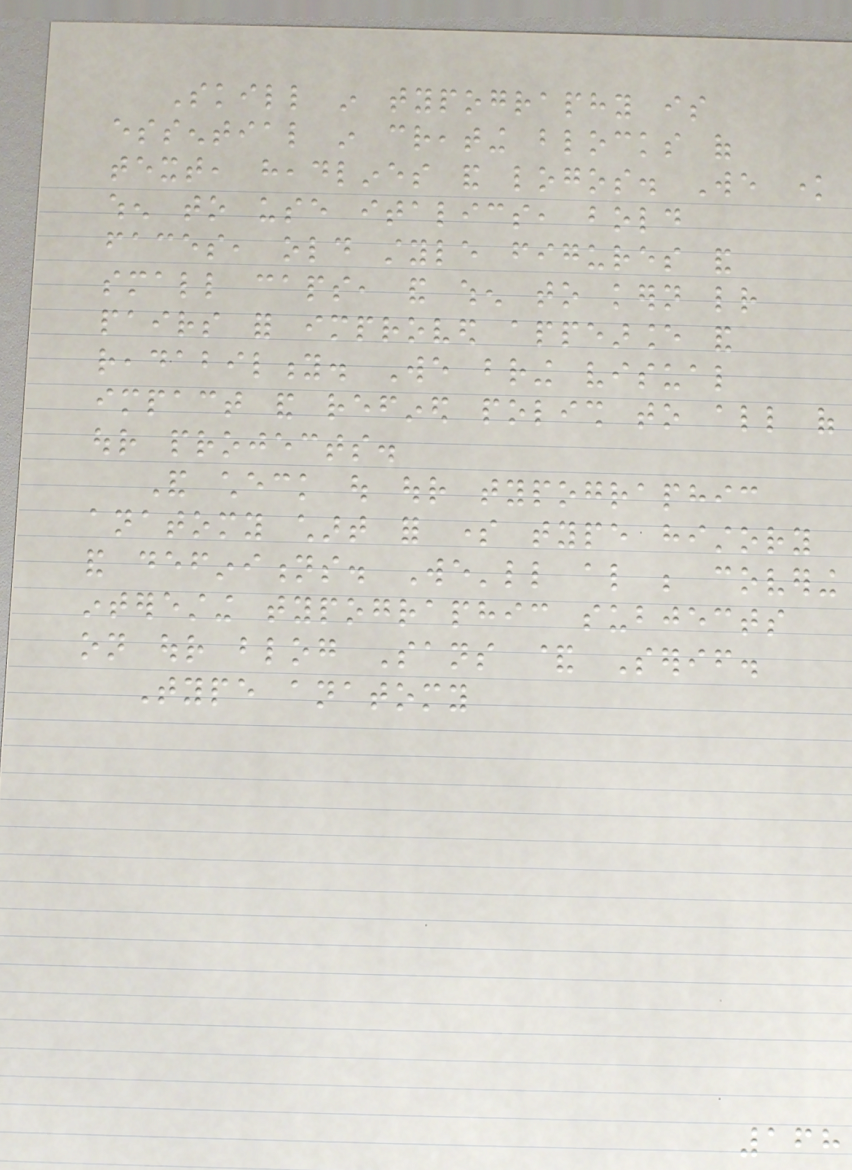Skill in typography is
essential in creating blocks of
text, headlines and logos. We know
when to use italics, bold
faces, old style figures and
small caps, and when to kern letter
pairs for improved appearance and
readability. We bring visual
impact and refined polish to all of
our projects.
And check out our typographic
anatomy chart for some type history
and definitions. We'll also be covering
interesting typographic subjects
on our blog Sans & Serif.
Type anatomy
168
